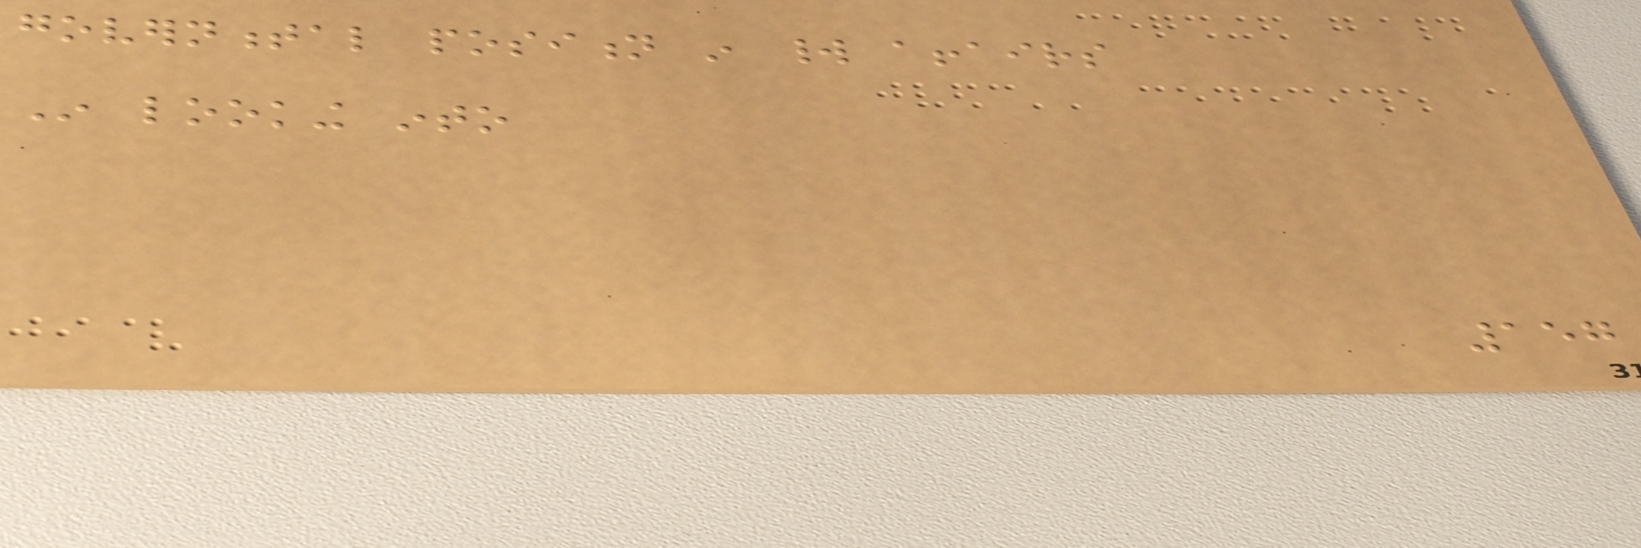governmental position in world affairs
In looking into
157
